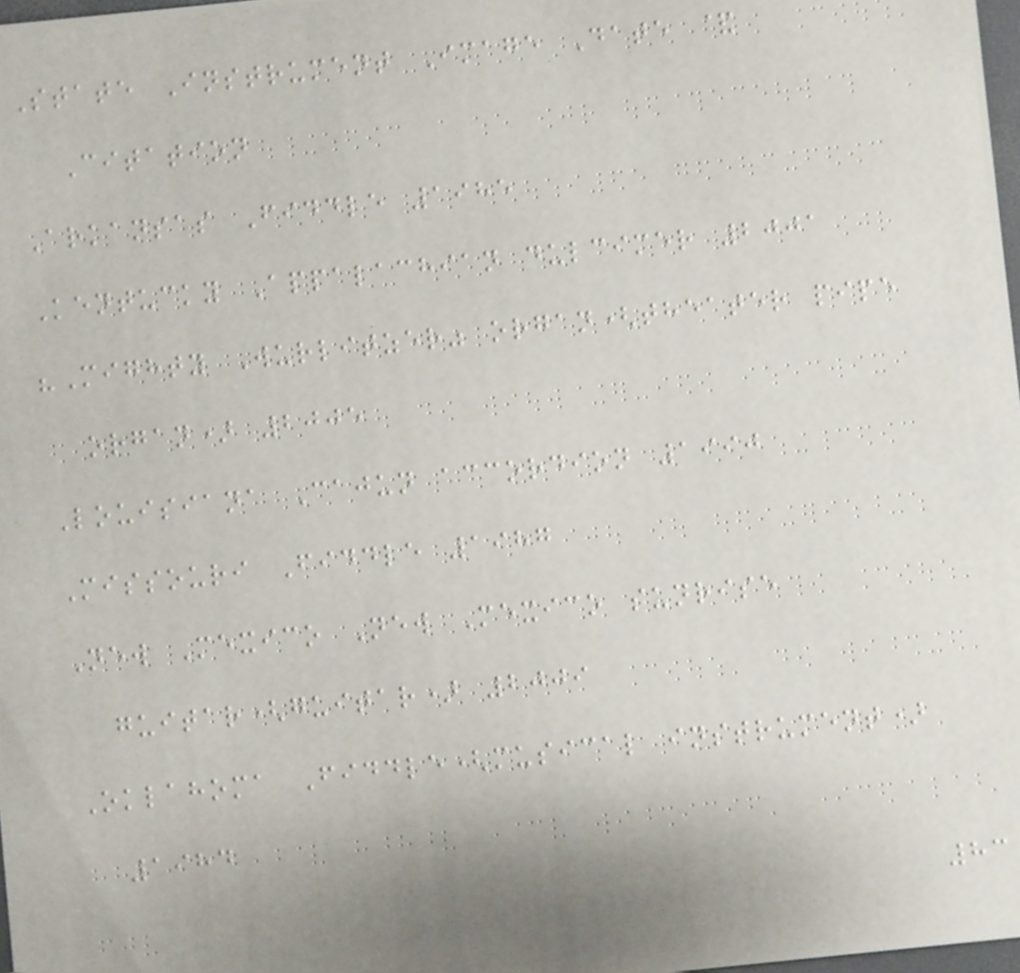State Instrument Image Date &
Citation
Arkansas Fiddle 1985
Kentucky Appalachian dulcimer 2001
"Mighty Wurlitzer" organ(theater pipe
organ) 2005
Louisiana Cajun accordion 1990
Missouri Fiddle 1987
New Mexico New Mexico sunrise
guitar(guitar) 2009
Oklahoma Fiddle(musical instrument)
1984
83
